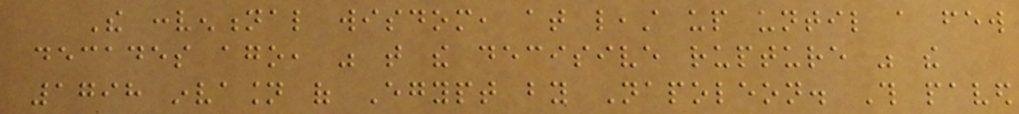The conventional wisdom, at least up until a few
decades ago, was that the decisive rupture was the
1798 invasion of Egypt by Napoleon. This paved
